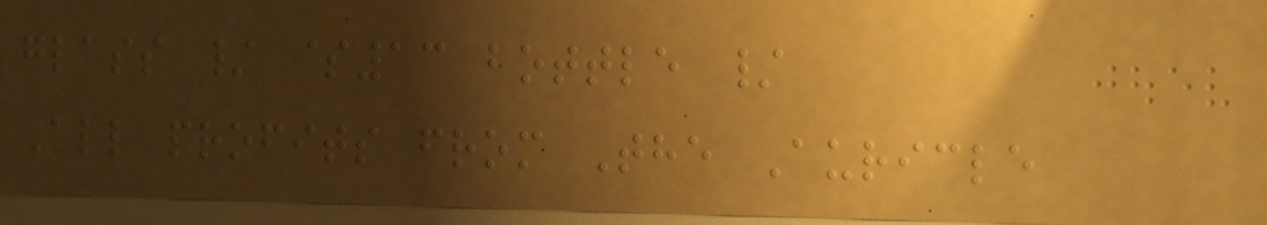glass / $13 bottle /
All profits from The Auricle
